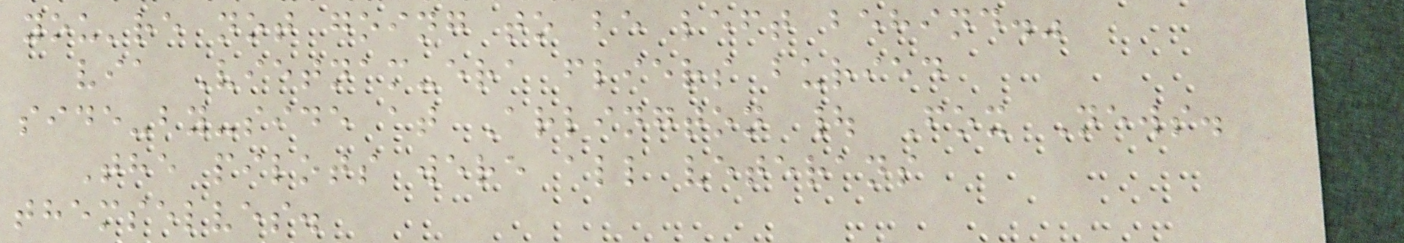you're not going to be left behind."
via Vietnam-era fliers buried
side-by-side at Arlington | Fox News.
The pilots were all veterans
themselves.
